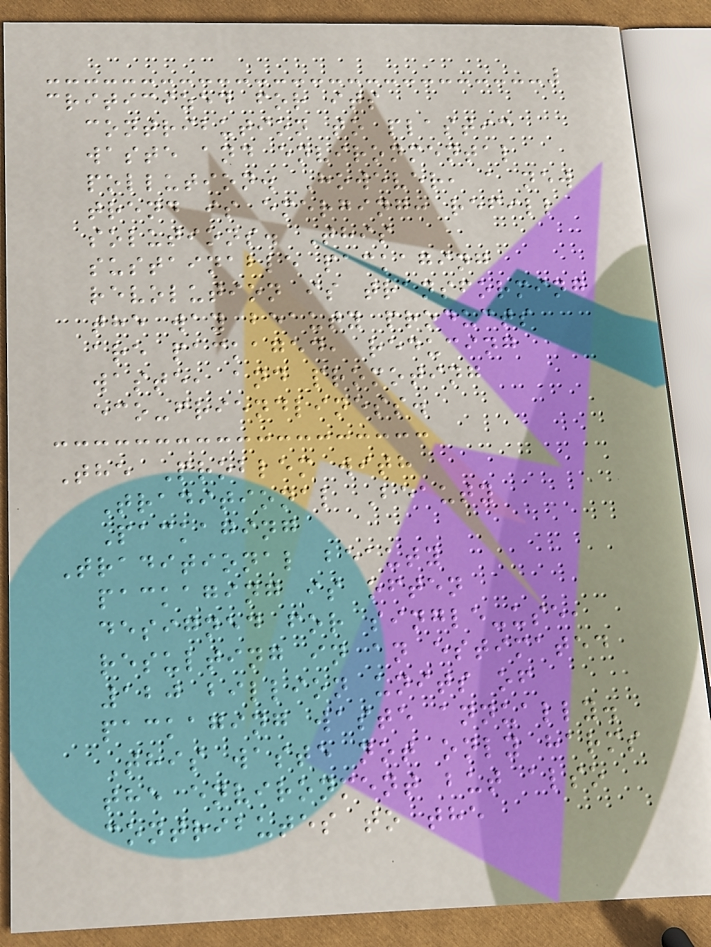criticized for its
contribution to plastic
waste and environmental
pollution. However, a new
trend is emerging: refill
solutions. This
sustainable packaging
revolution is transforming
the way beauty products
are packaged, reducing
waste, and promoting
eco-friendliness.
The Problem with
Traditional Beauty
Packaging
Traditional beauty
packaging is often
designed for single-use,
resulting in an estimated
120 billion units of
packaging waste annually.
This waste not only harms
the environment but also
contributes to the
